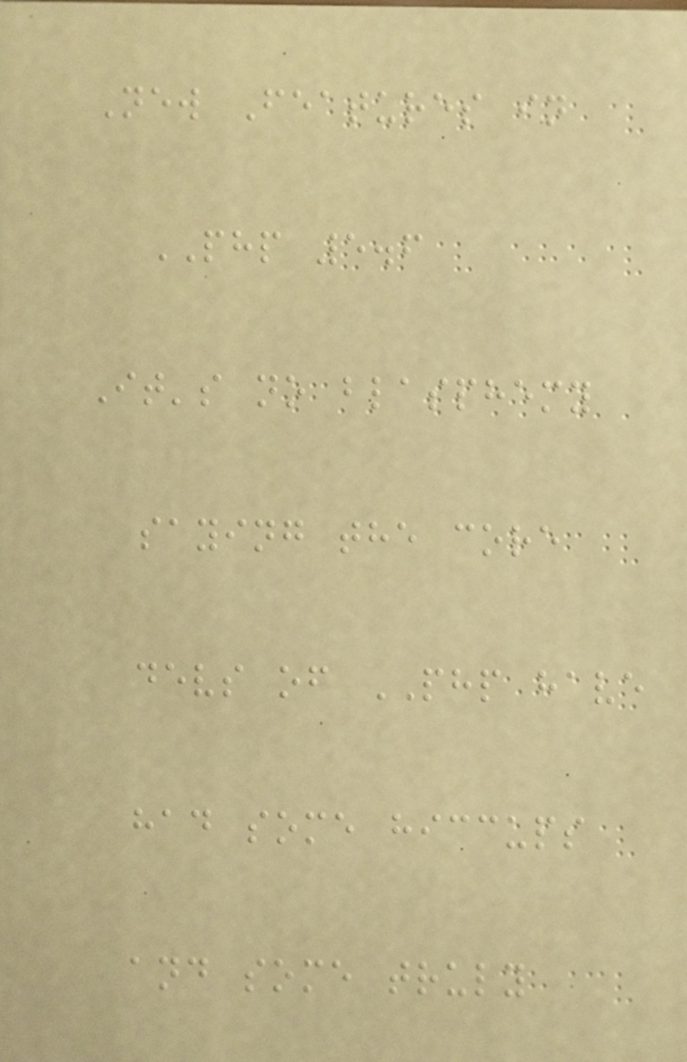New Features in
PHP 5.6
It's no blasphemy
saying the core
devs of PHP have
had some hiccups
and some truly
